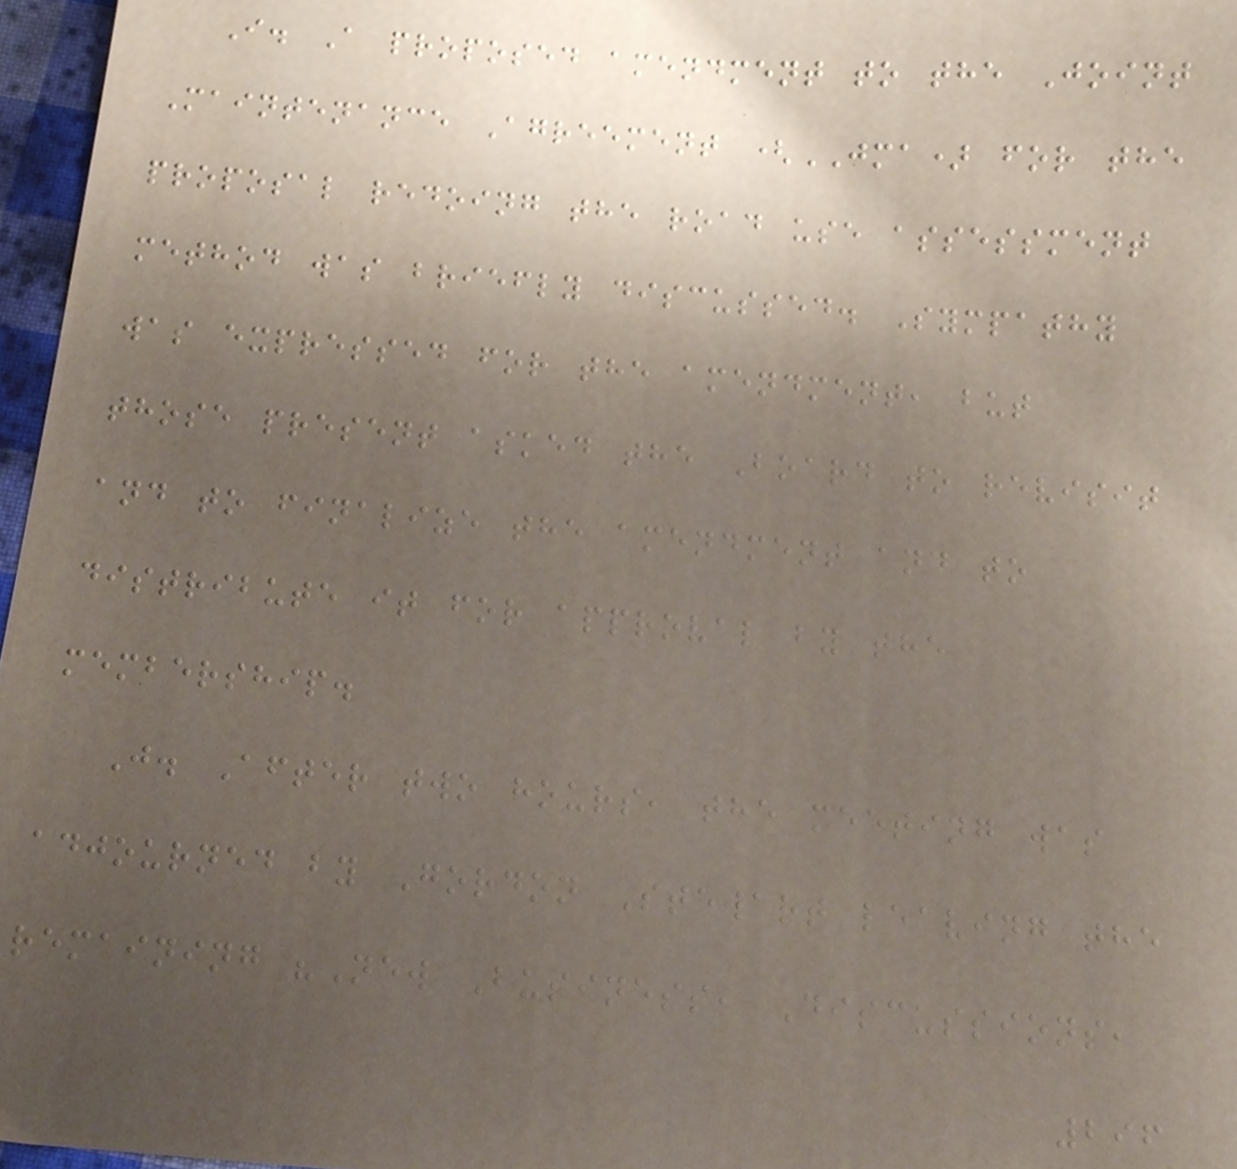I. A proposed amendment to the Joint
Maintenance Agreement (JMA) for the
proposal redoing the road use assessment
method was briefly discussed. Sympathy
was expressed for the amendment, but
those present asked the Board to revisit
and to finalize the amendment and to
distribute it for approval by the
membership.
J. After two hours, the meeting was
adjourned by Gordon Stewart leaving the
remaining "New Business, Discussions,
296
